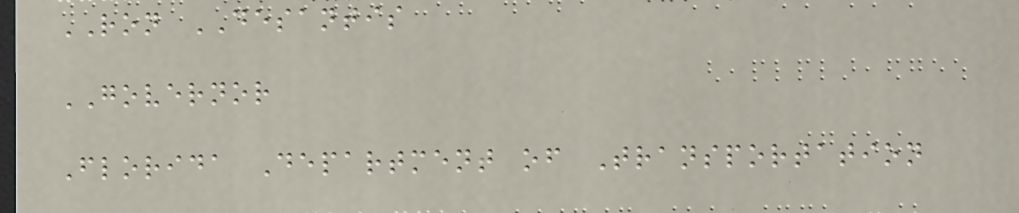RON DESANTIS
GOVERNOR
Florida Department of Transportation
